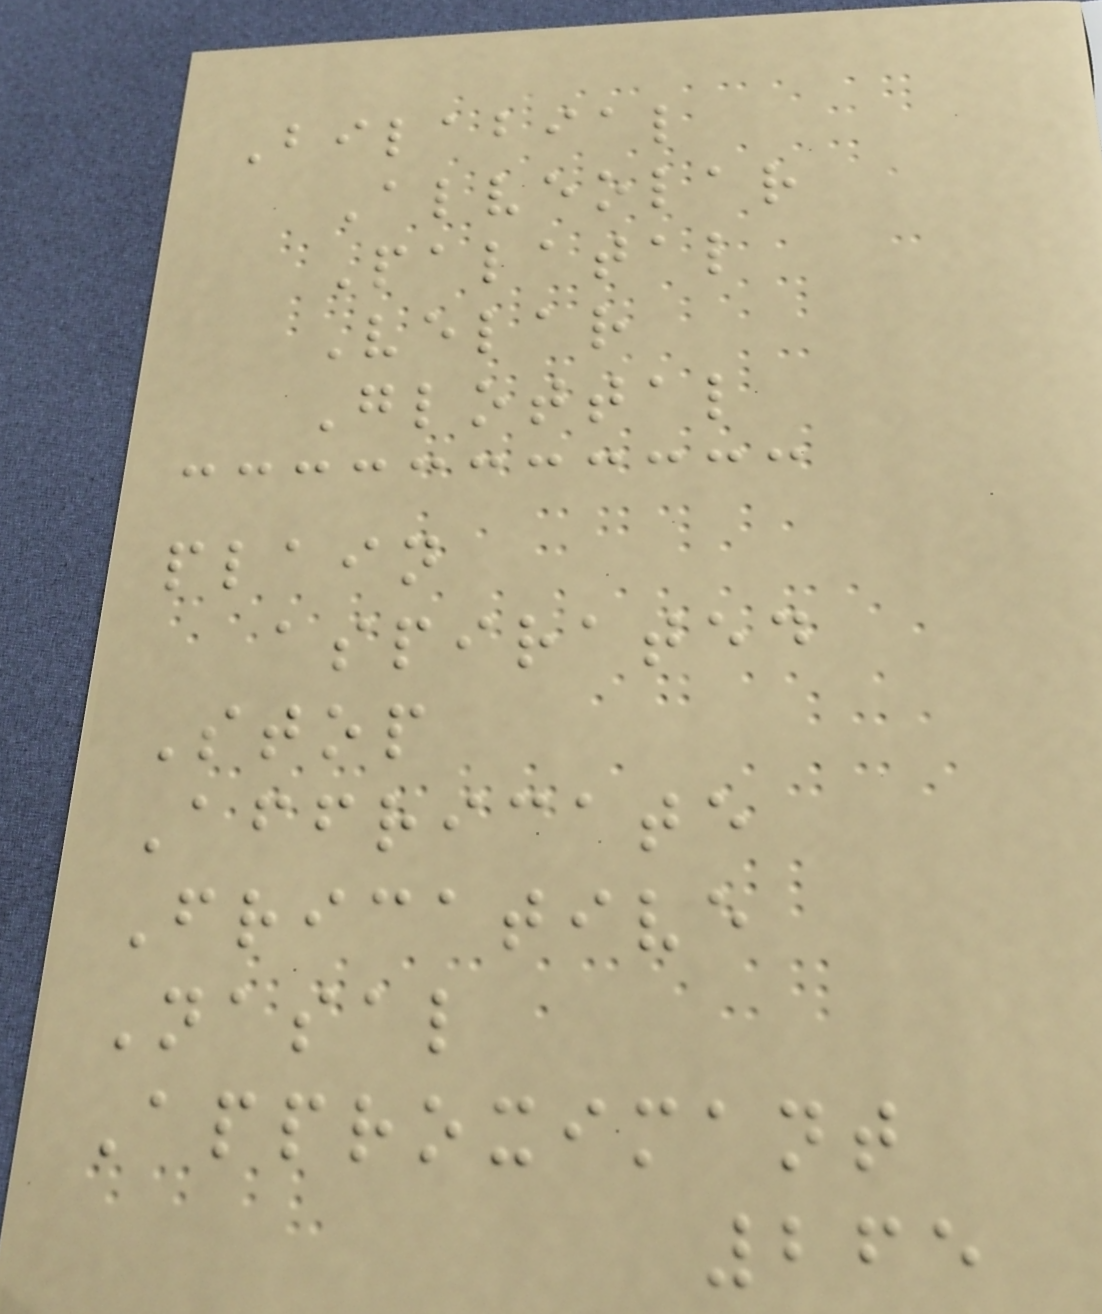Bilabial
Alveolar
Palatal
Velar
Glottal
plain
aspirated
Stop
Affricate
Fricative
Nasal
Approximant
265
